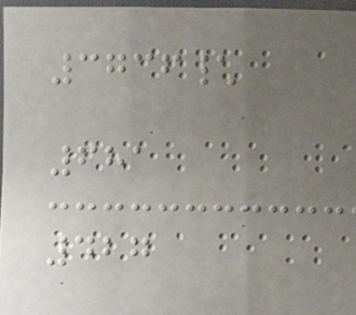3736\
681
427
